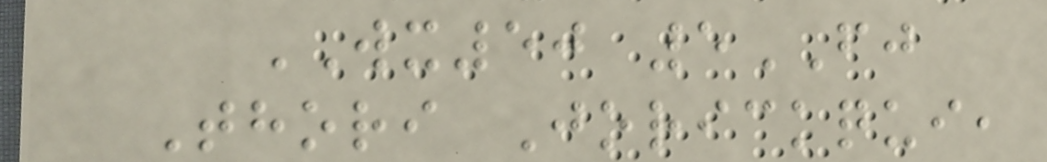WX50 5FJ
Thori Jorickqui,
